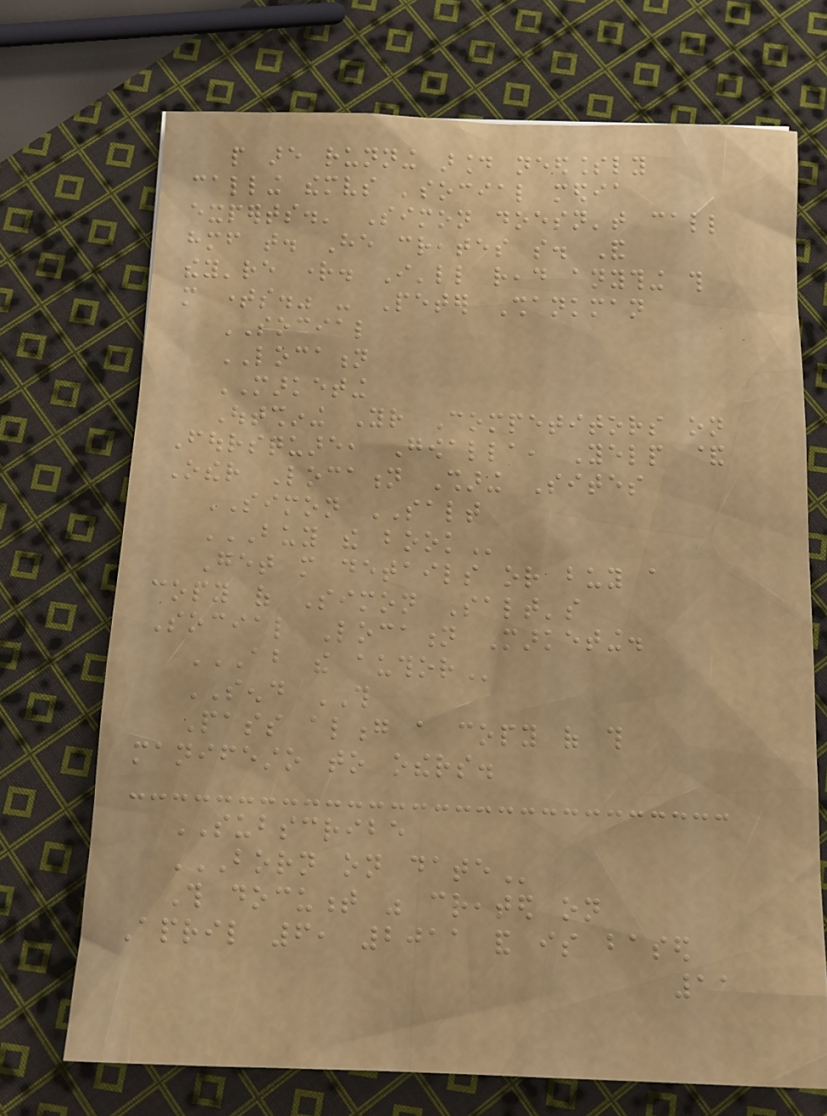people are running around needlessly
calling themselves 'social media
experts.' Simon doesn't call
himself that. He creates so. And
they're right. I'll read anything this
more times." - Peter Shankman
SOCIAL
LOCATION
MARKETING
Outshining Your Competitors on
Foursquare, Gowalla, Yelp &
Other Location Sharing Sites
SIMON SALT
BUY THE BOOK
Get more details or buy a
copy of Simon Salt's
Social Location Marketing.
ABOUT THE AUTHOR
SEND THIS
Pass along a copy of this
manifesto to others.
SUBSCRIBE
BORN ON DATE
This document was created on
April 6, 2011 and is based
11
